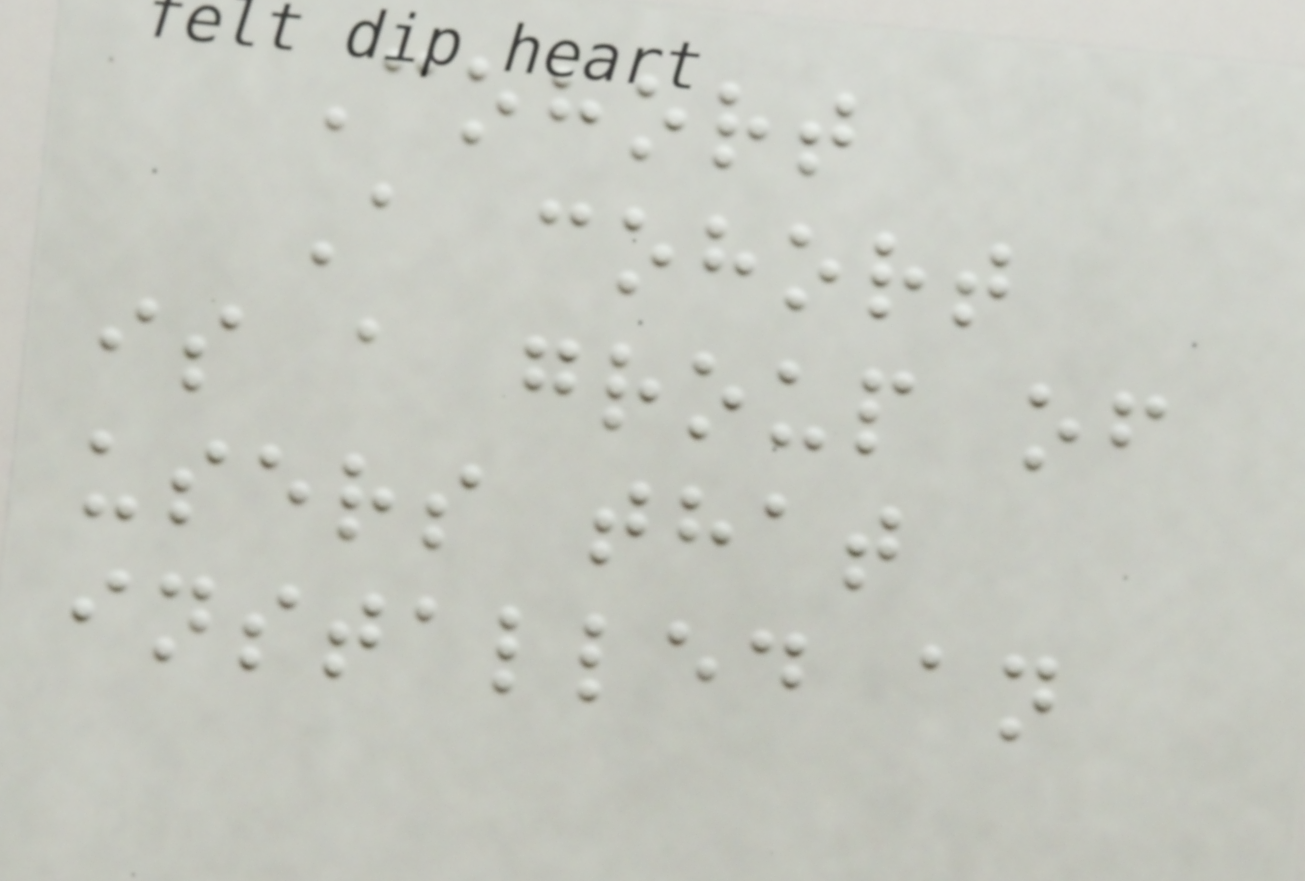Cohort
A cohort
is a group of
users that
installed an
